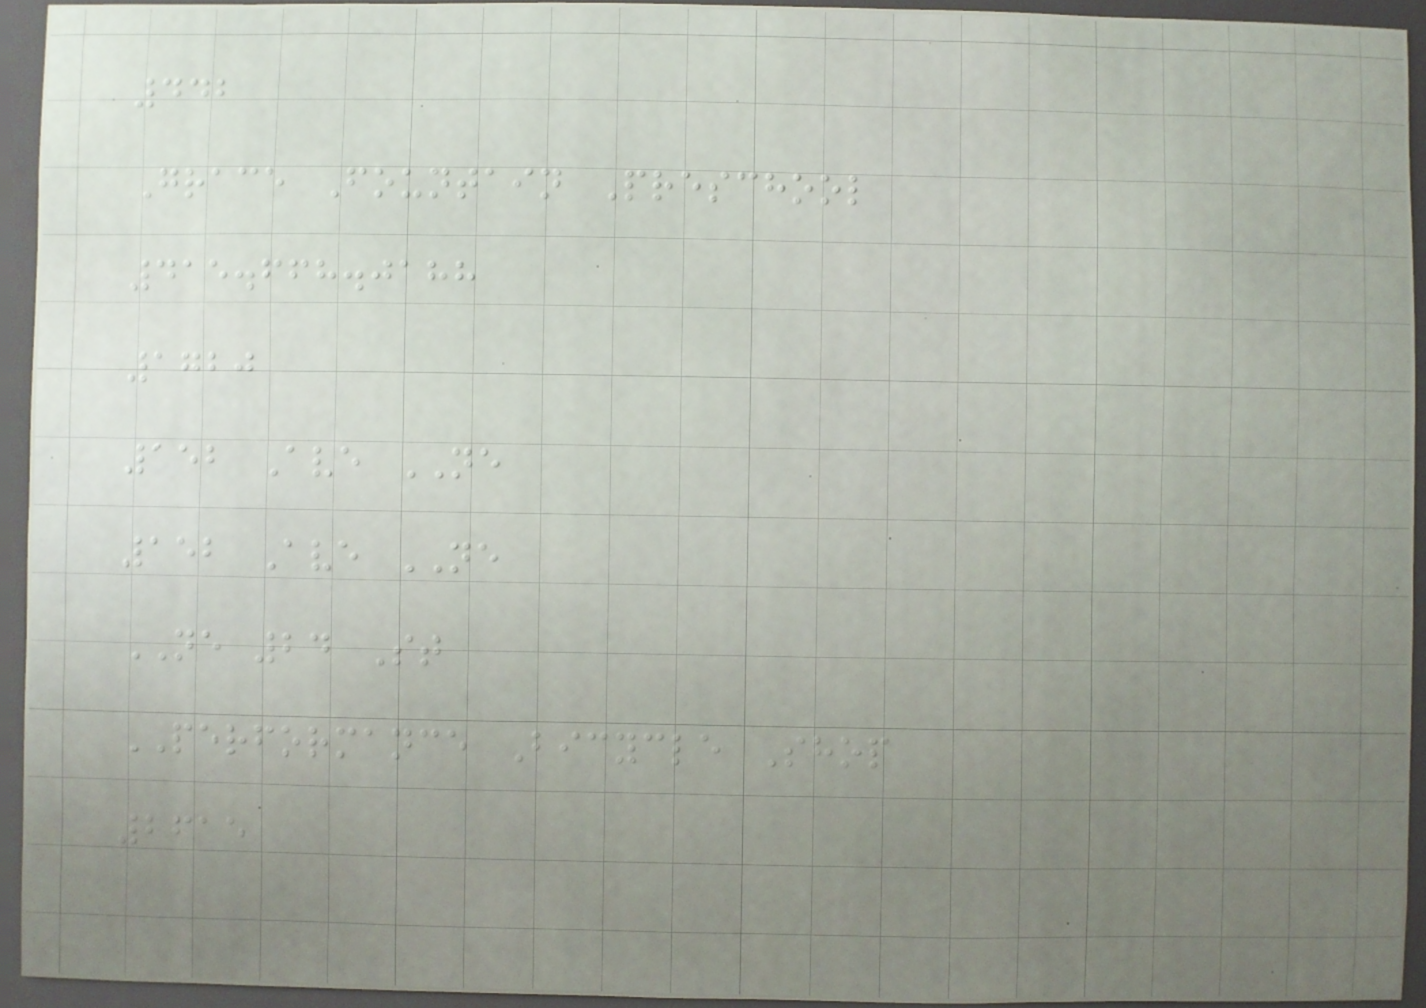442
Grace Fountain Preschool
415.668.0188
1720
152 Ave NE
152 Ave NE
NE 24 St
PERFORMANCE Bicycle Shop
2615
